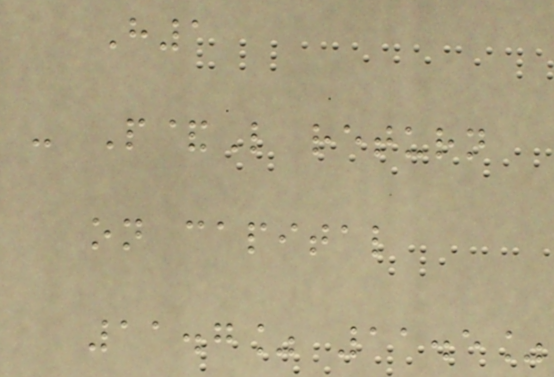H1
- P&L return
on capital
11.7% 11.5%
